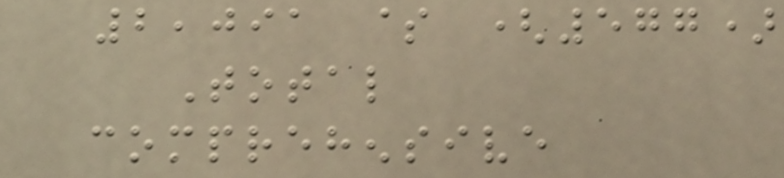2,091 $ (577)
Total
comprehensive
